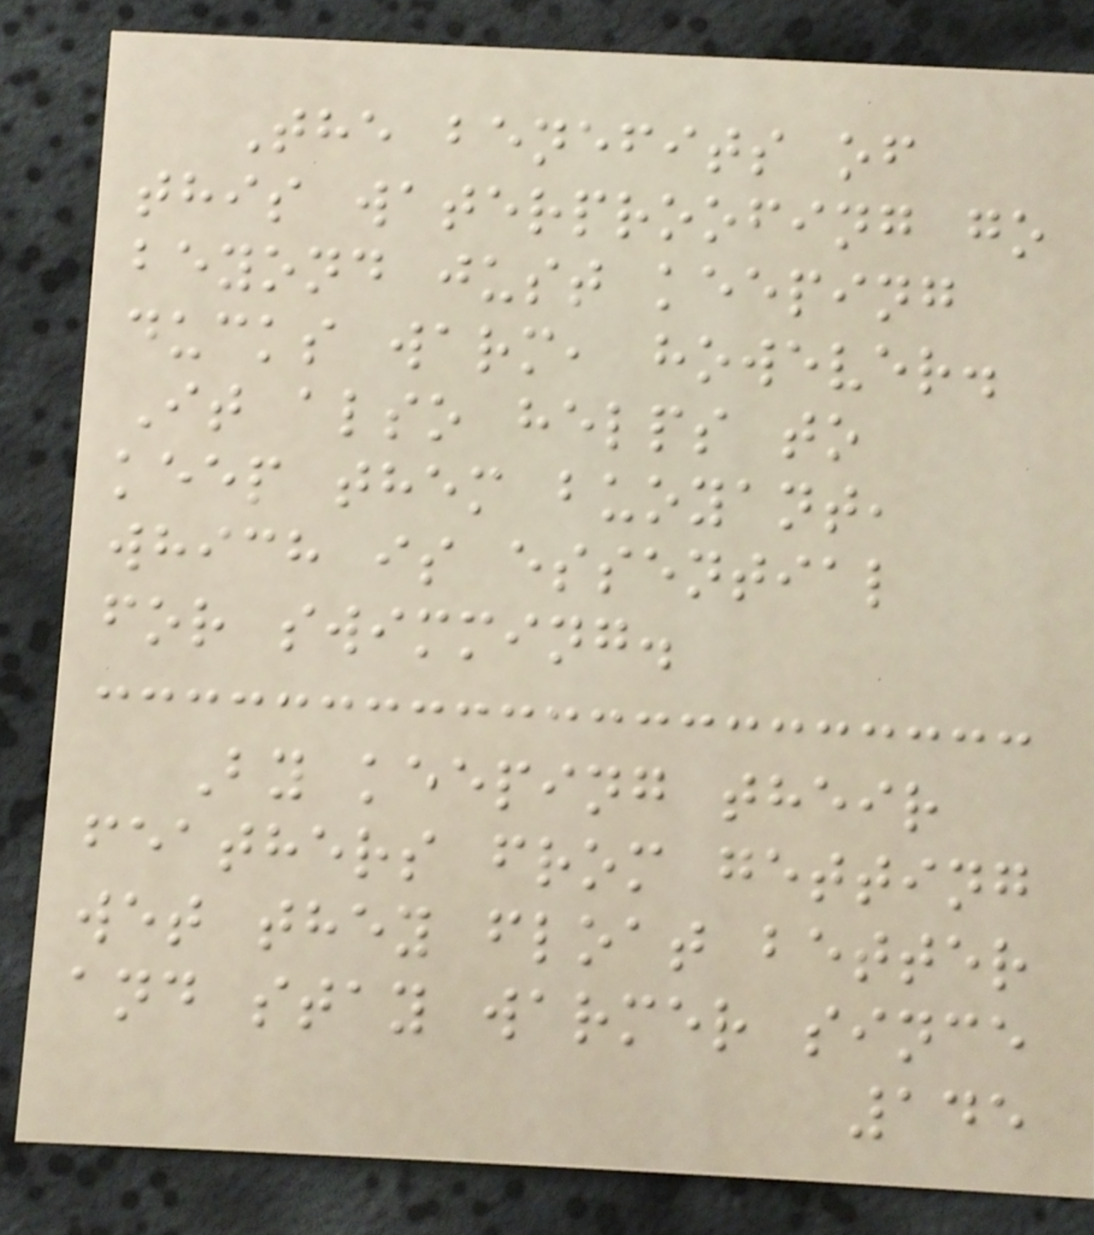The benefits of
this waterproofing go
beyond just keeping
ducks warm, however.
It also helps to
keep them buoyant,
which is essential
for swimming.
By keeping their
feathers from getting
wet they float better
and stay warmer since
145
